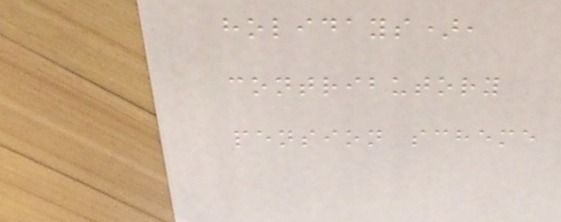holidays),
contributory
pension scheme
